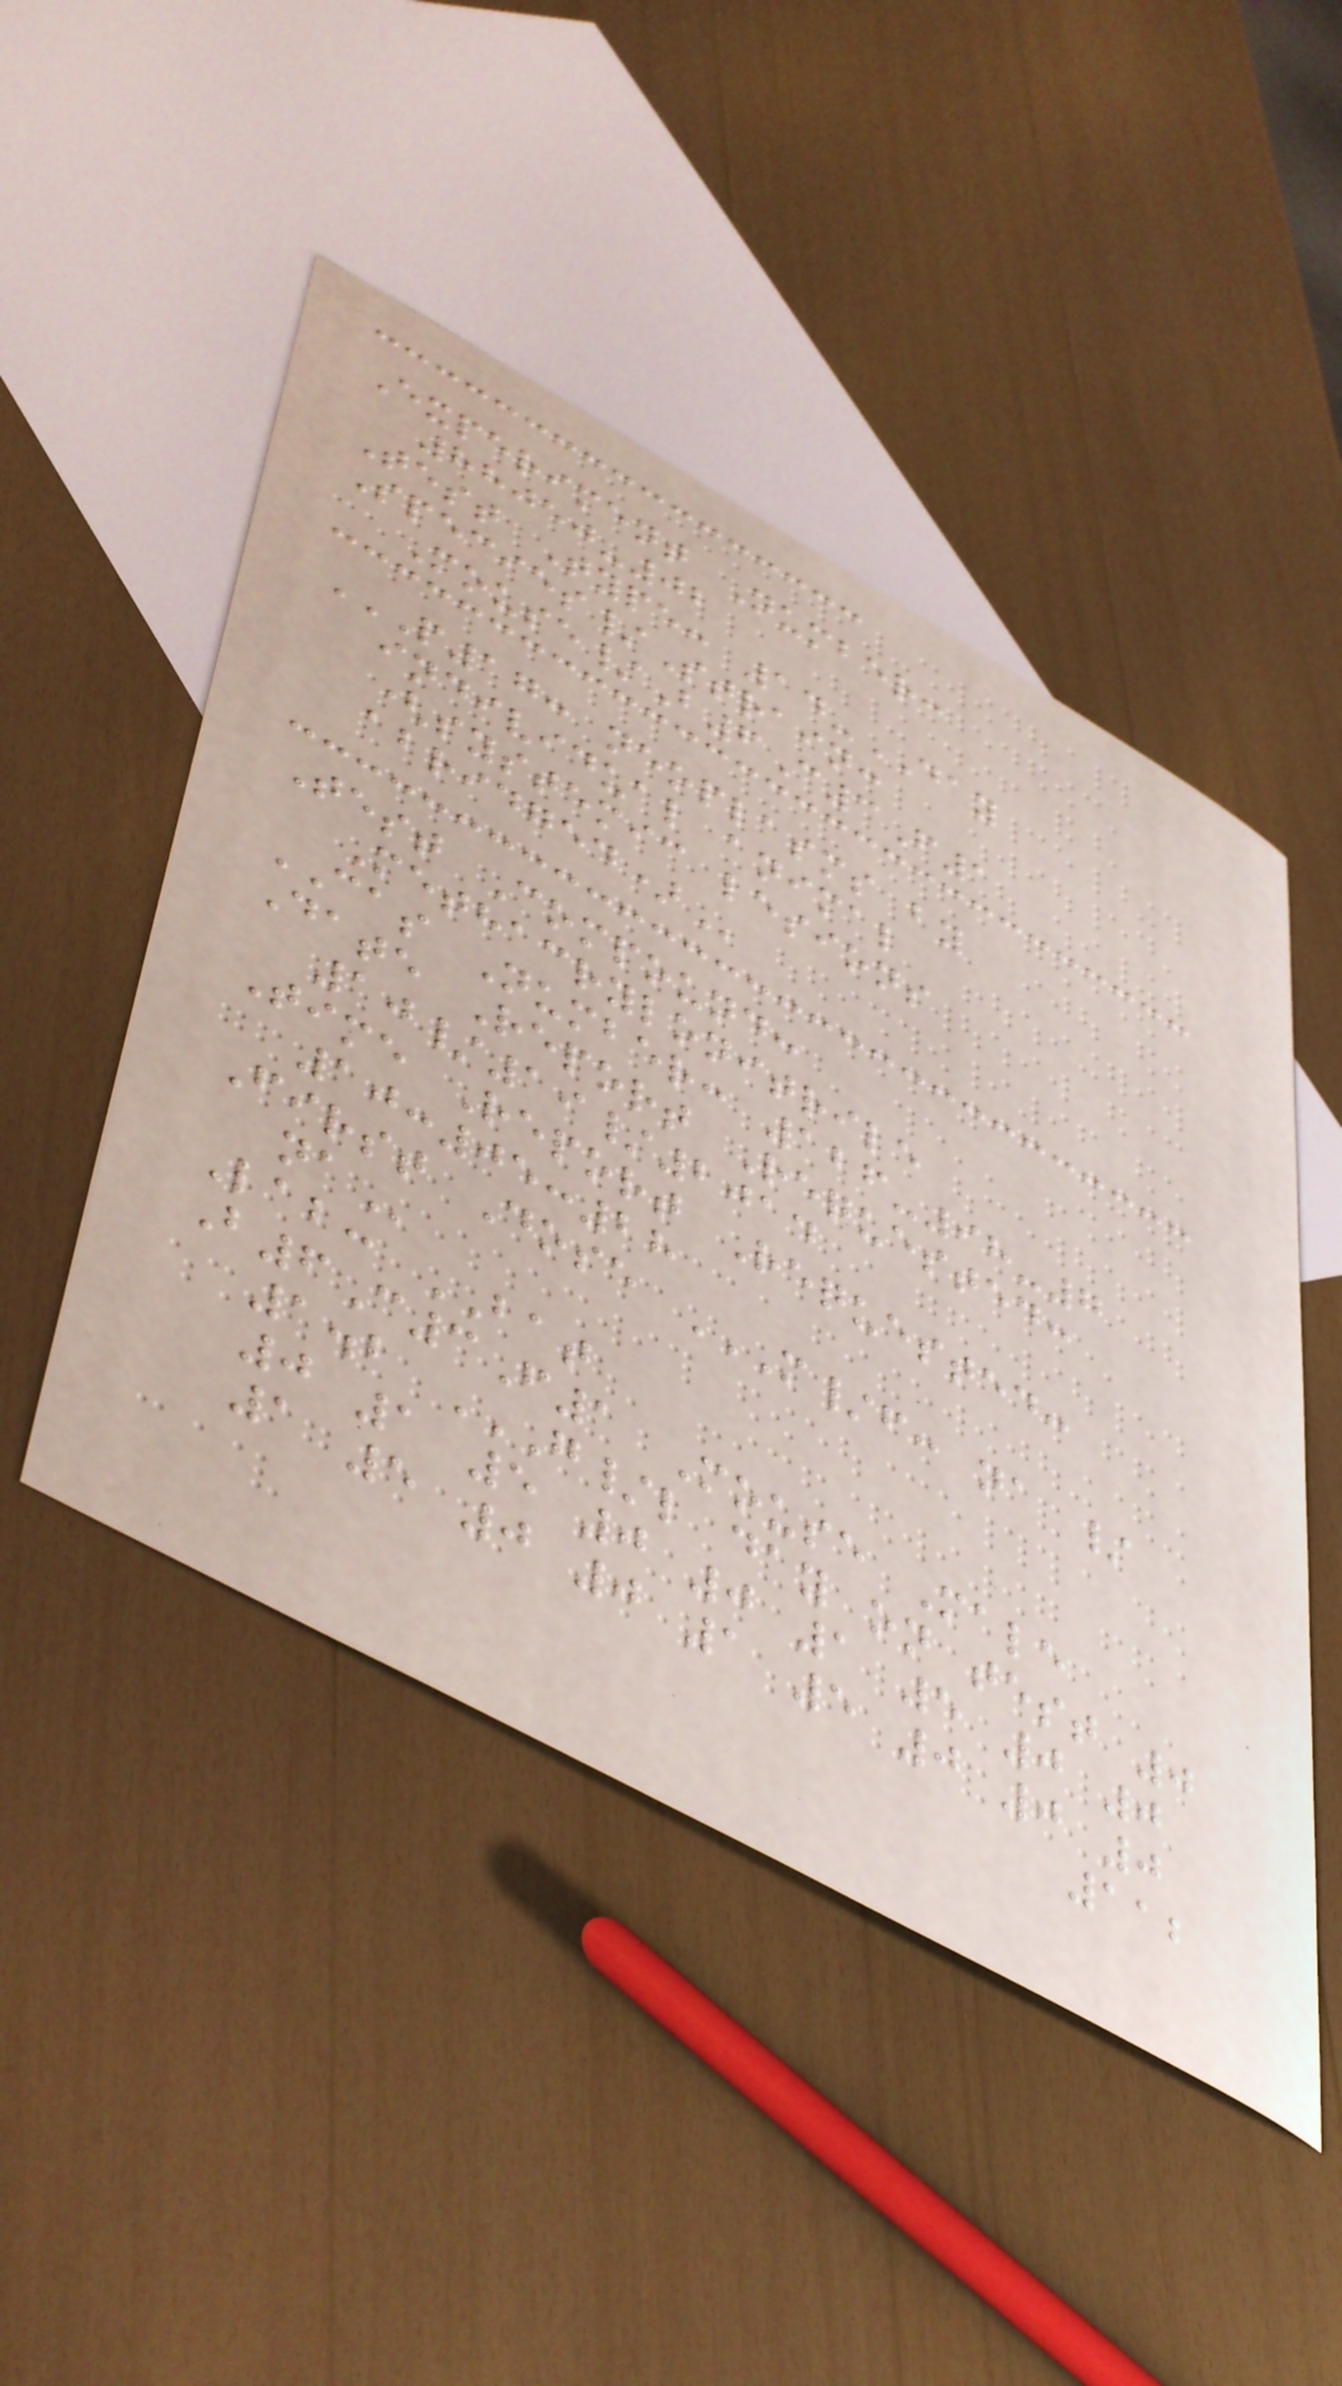Experiment Number:
88050-02
Test Type: 14-DAY
Species/Strain:
Mouse/B6C3F1
P17: NEOPLASMS BY
INDIVIDUAL ANIMAL
(SYSTEMIC LESIONS
ABRIDGED)
Test Compound:
Methacrylonitrile
CAS Number: 126-98-7
Date Report Requested:
10/19/2014
Time Report Requested:
10:05:28
First Dose M/F: NA /
NA
Lab: BAT
B6C3F1 Mouse Male
1.2 G/L DAY ON TEST 0
0 1 5 0 0 1 5 0 0
1 5 0 0 1 5 0 0 0
112
